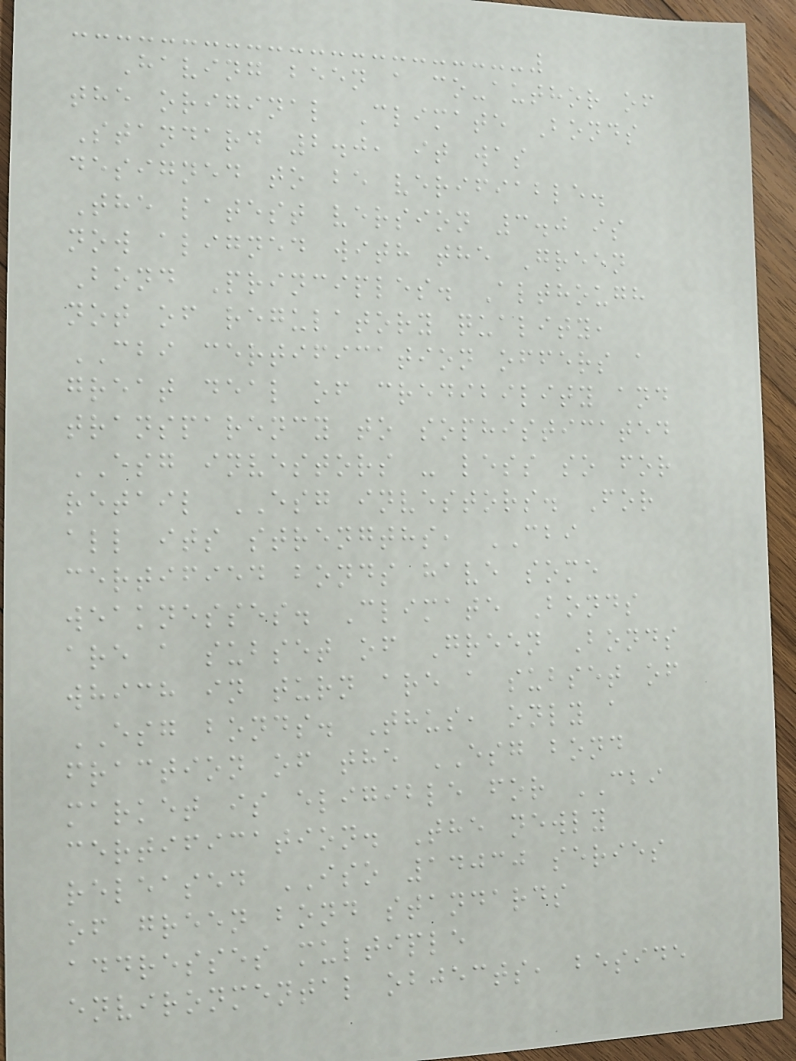Having been a co-author of
the original Climate Bonds
Standard 2.0, it was
designed to be verifiable.
The latest version 3.0 is
now aligned with the Green
Bond Principles. Although
not of regulatory quality,
CBI certification offers a
great deal of credibility and
transparency to sophisticated
ESG investors - less so for
retail ESG investors. For
all its strengths, CBI
certified bonds have some
weaknesses. Climate Bonds
are a subset of Green Bonds
which in turn are a subset of
ESG bonds. Thus, only a
fraction of the ESG bond
market is eligible for CBI
certification. The newly
released ISO 14030 series
of green bond standards
addresses multiple
environmental objects, beside
